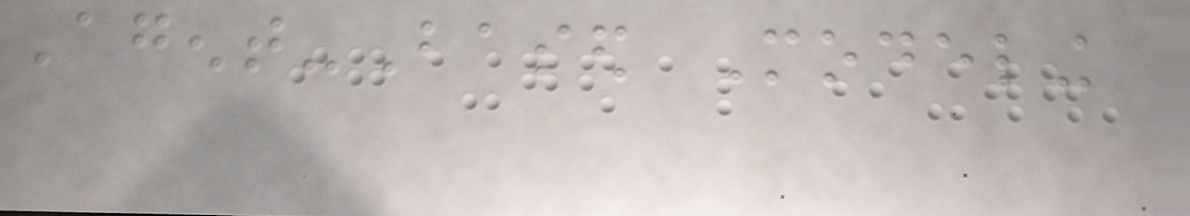Agent-Based Modeling
